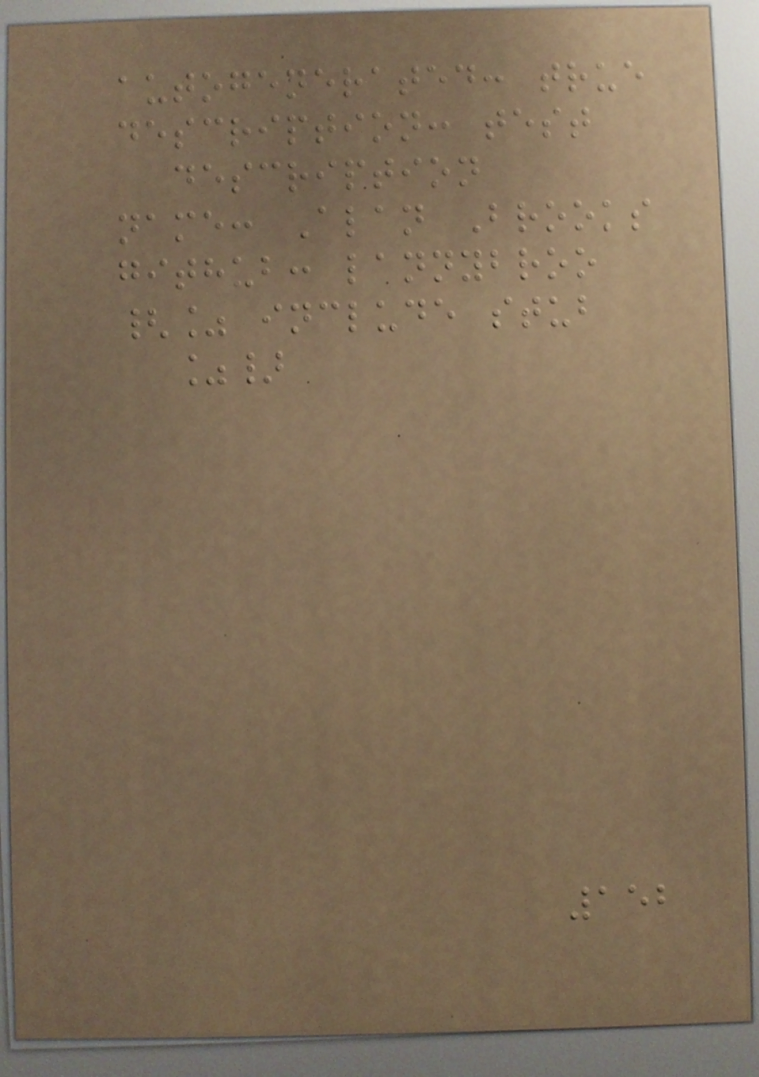autogenerated: true
description: test
description
name: Alan Brooks
github: lannybroo
{% include stub
%}
152
